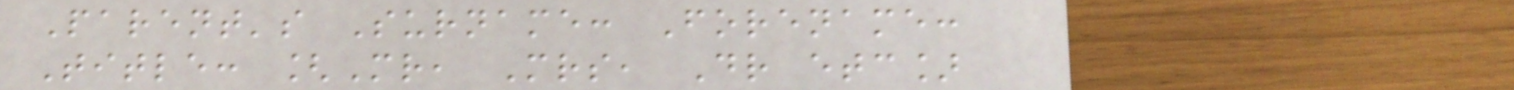Parent's Surname: Forename:
Title: [Mr, Mrs, Dr etc]
